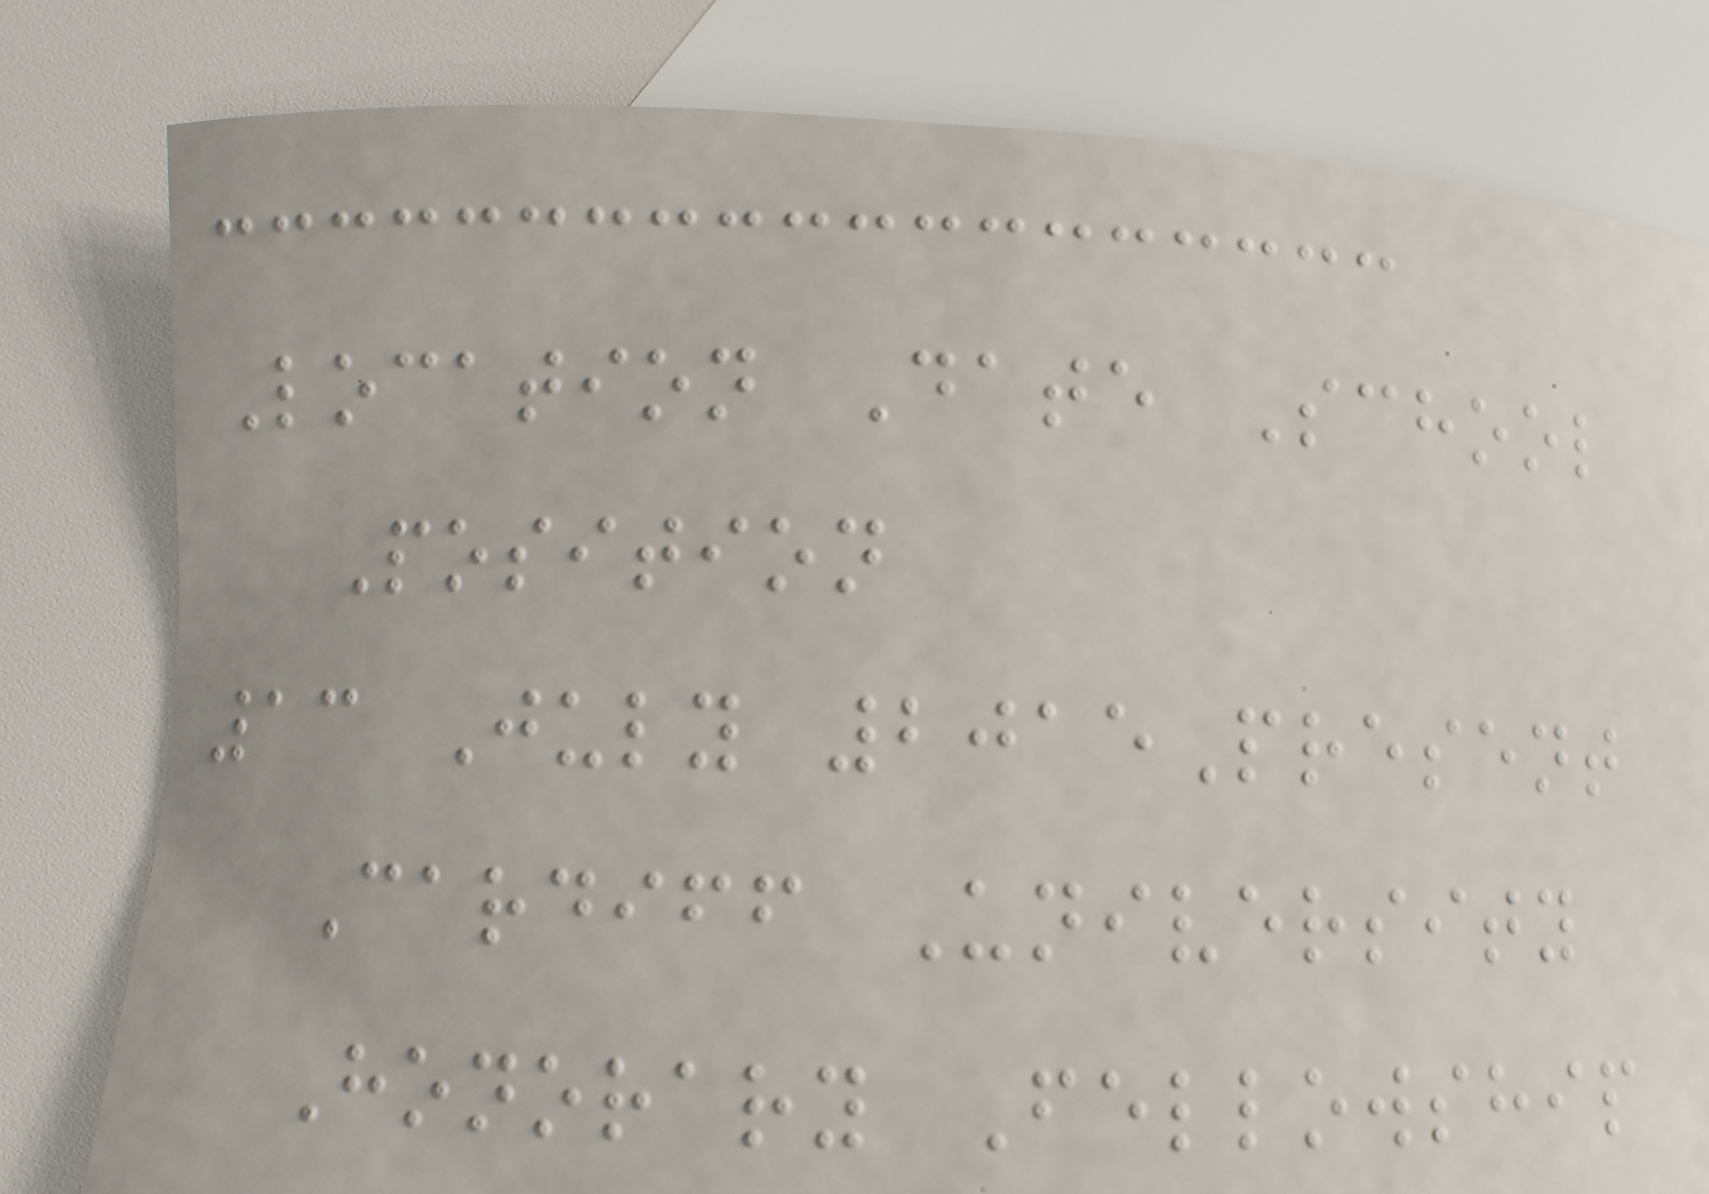Location Date School
Position
13 July 2015Present
Cardiff University
Honorary Fellowship
